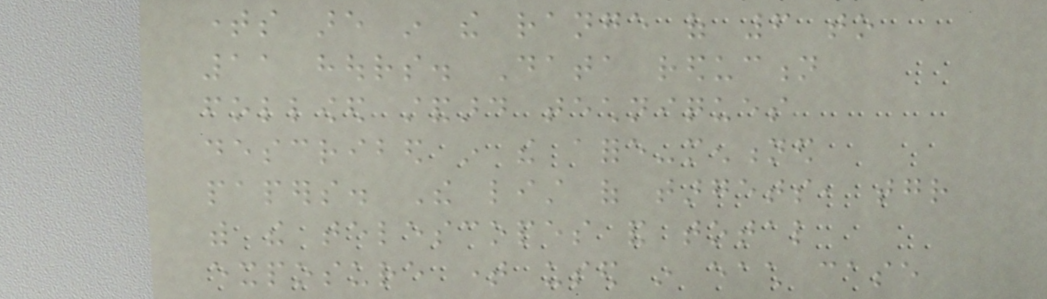times are in the range of 6 to
11 hours. Data reduction
followed standard techniques
described in the afore-mentioned
papers. The list of targets, together
with the telescopes and total
exposure time used in each case
